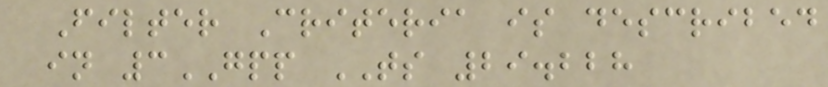Filter Criteria is described
in 3GPP TS 29.228
